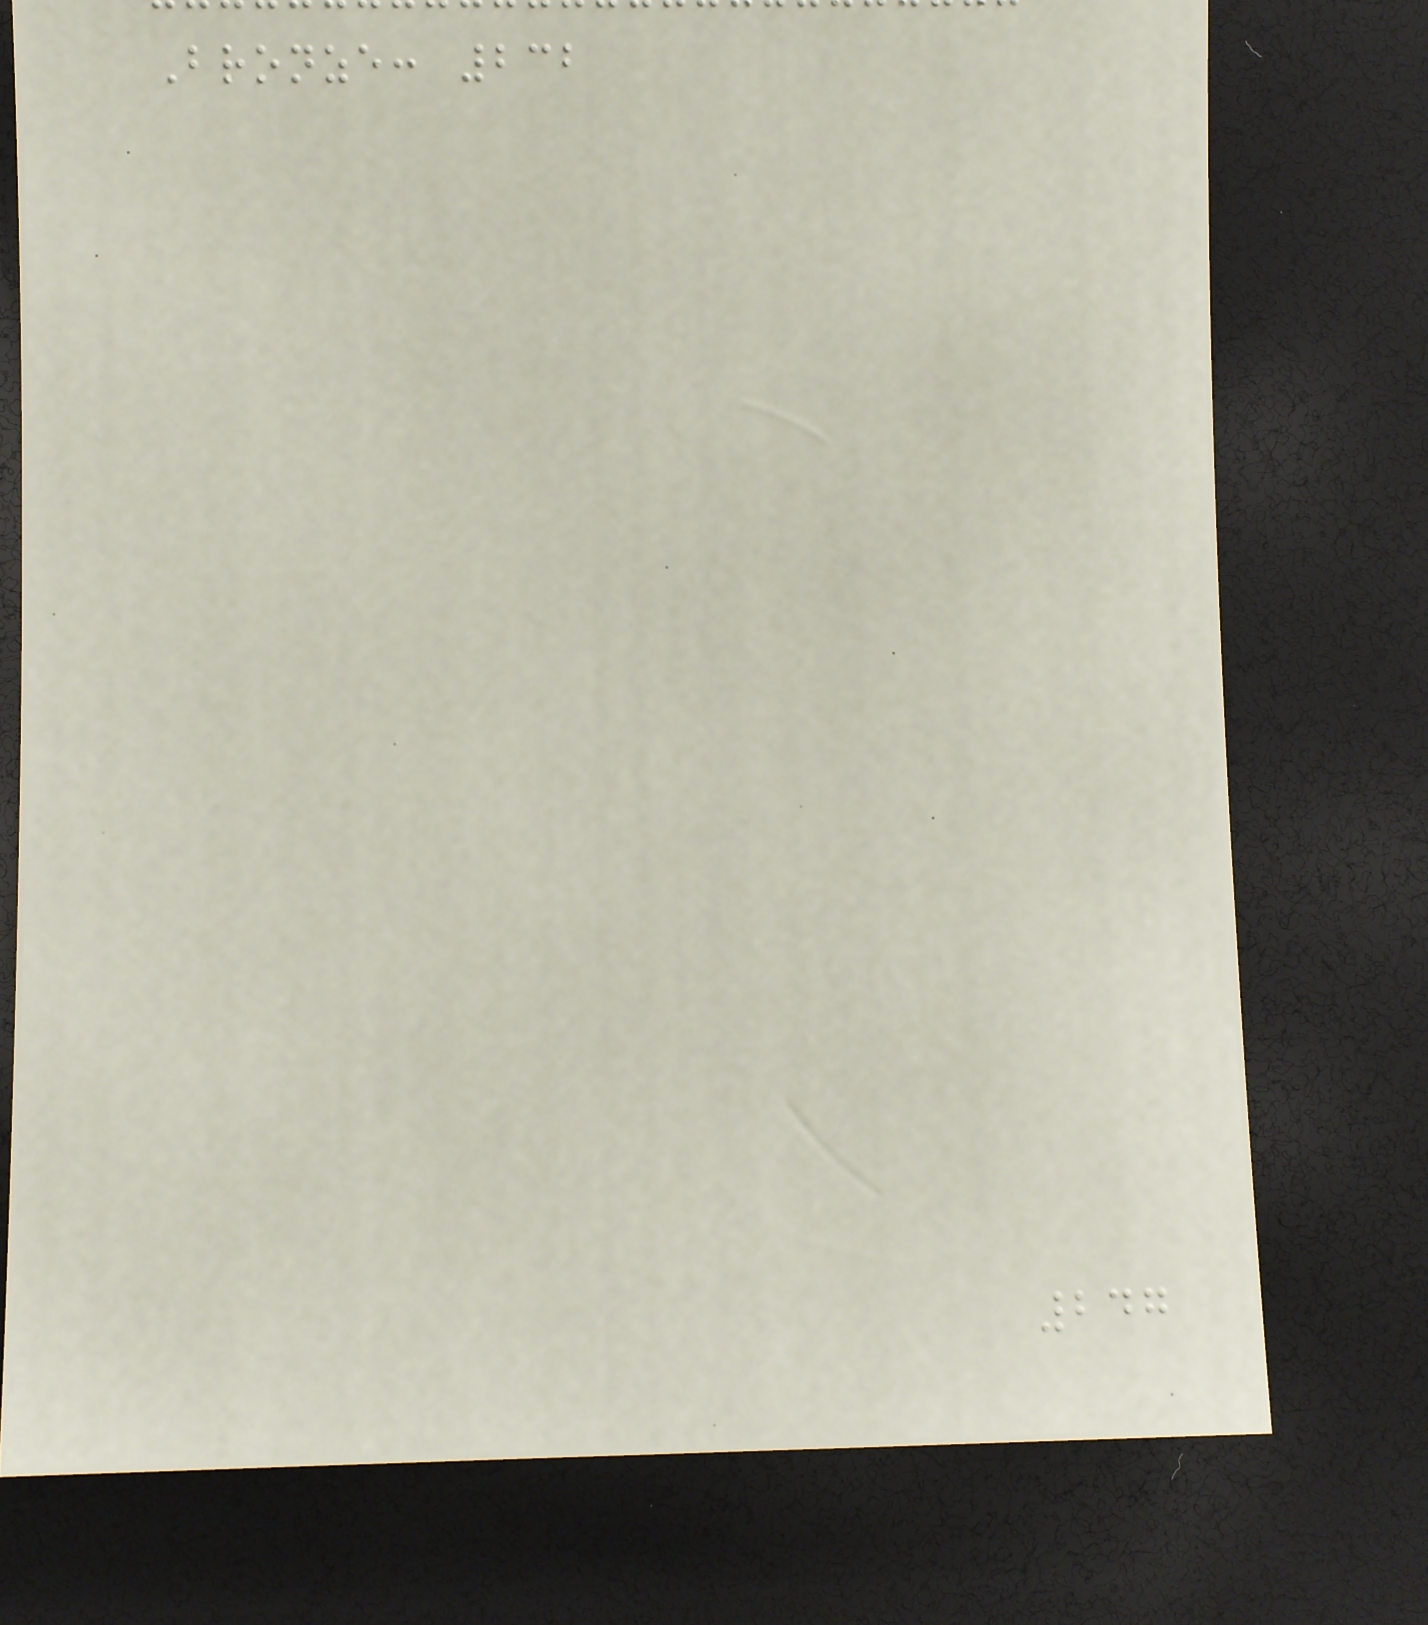Bronze: 232
247
